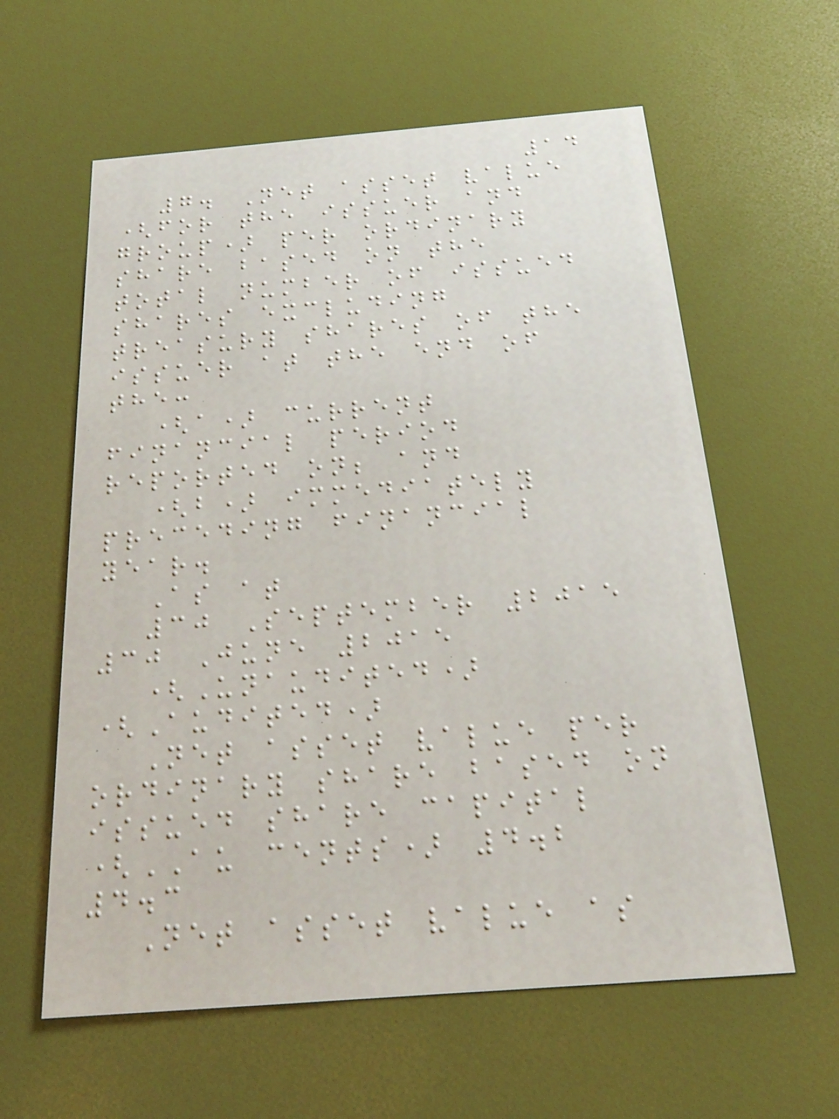14
7. Net asset value
(for the issuer and
group) per ordinary
share based on the
total number of issued
shares excluding
treasury shares of the
issuer at the end of
the:
(a) current
financial period
reported on; and
(b) immediately
preceding financial
year.
As at
30 September 2015
30 June 2015
(Unaudited)
(Audited)
Net asset value per
ordinary share based on
issued share capital
(AU cents) 4.2
4.3
Net asset value as
